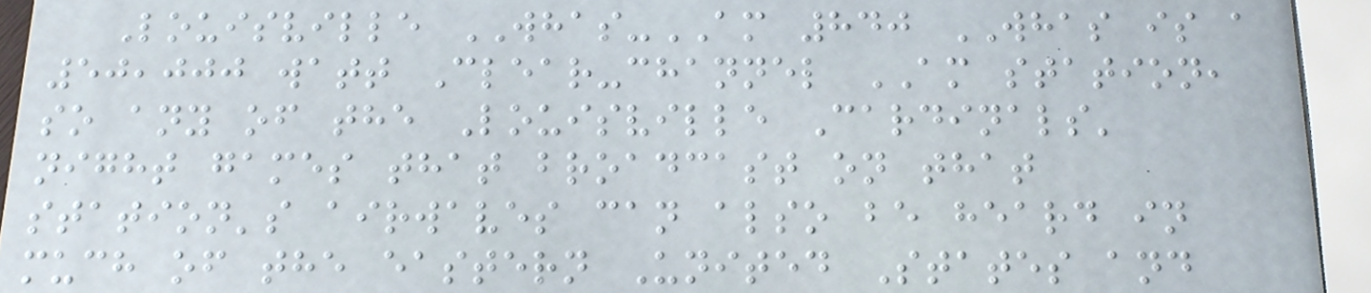Louisville WHAS-AM 840 WHAS is a
50,000 watt Clear-channel AM station,
so any of the Louisville Cardinals'
night games that broadcast on that
station's airwaves can also be heard in
much of the eastern United States and
